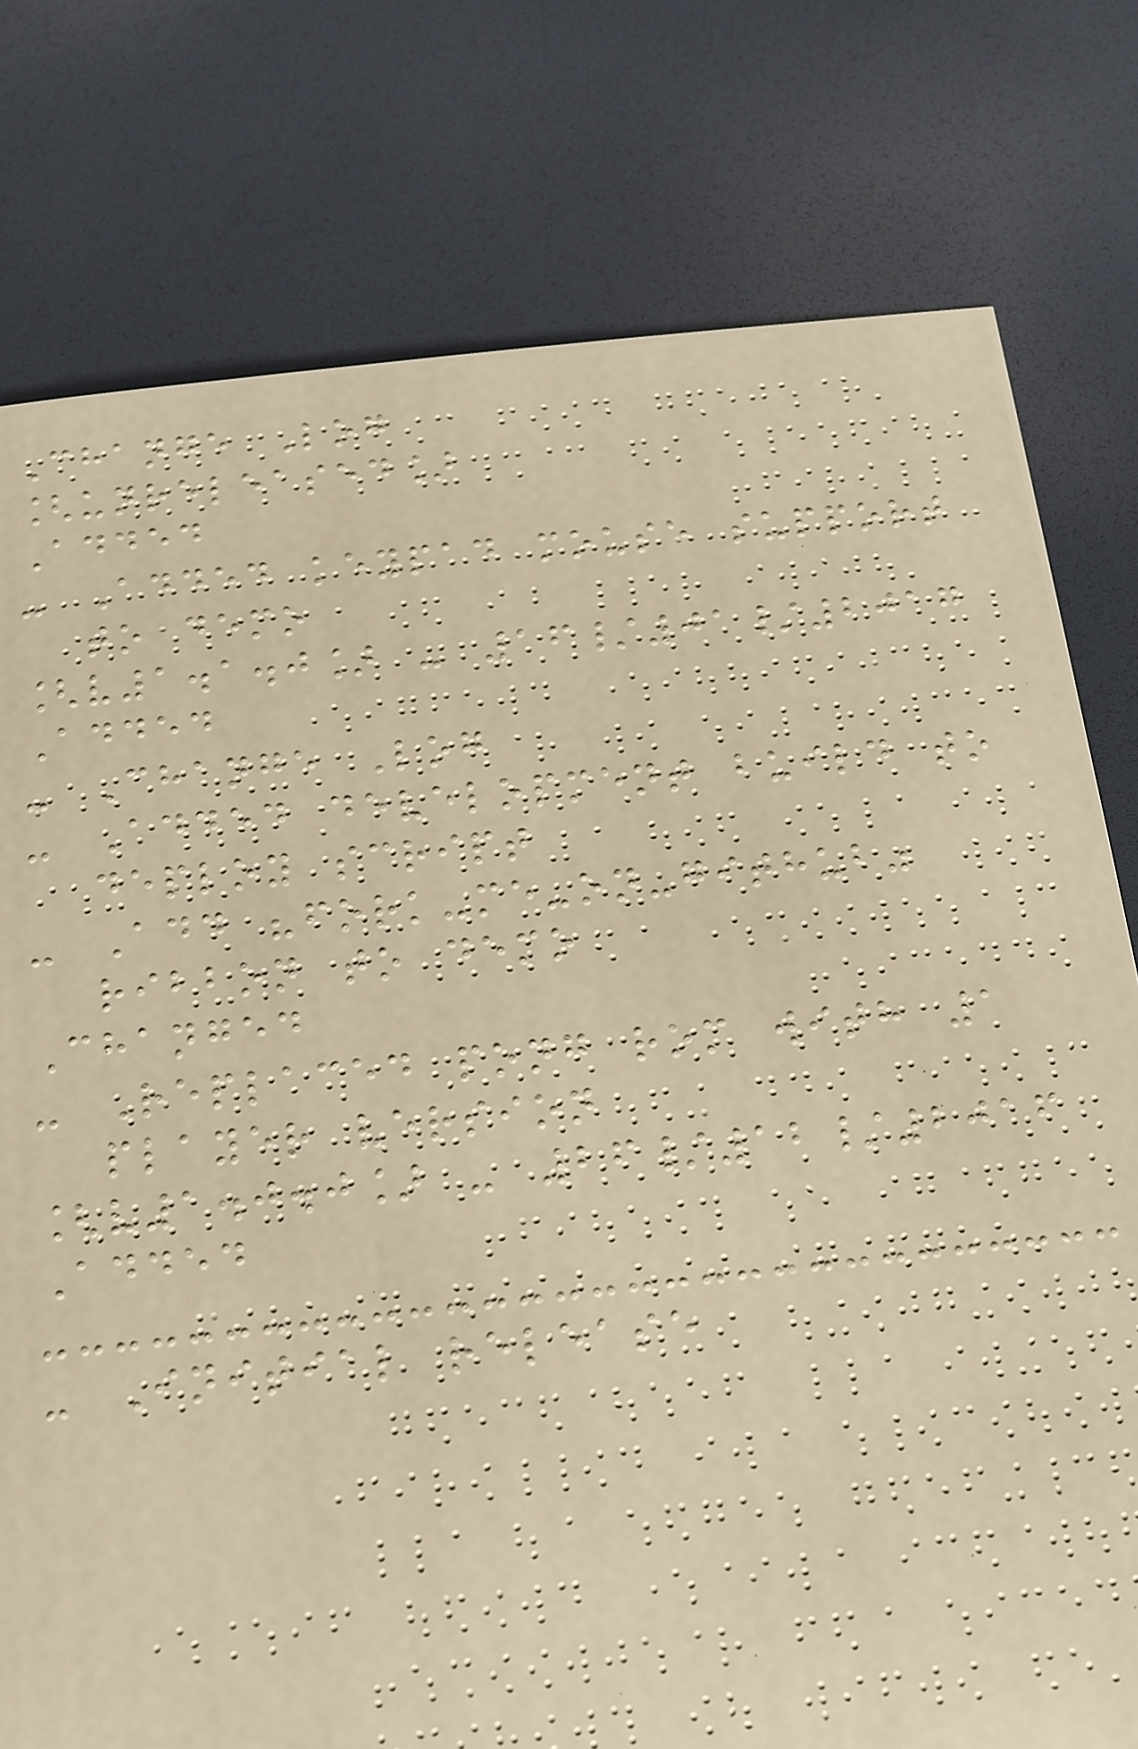Change Log
[unreleased]
Added
- Added keypad mouse support
to demo
[v1.1.0] - 16/01/2017
Added
- Change Log
- Added development build to
deploy script
- Add "fork-me-on-github"
ribbon to demo
Changed
- Replaced pong rom with 1
player version
[v1.0.0] - 26/12/2016
Added
- Initial release
